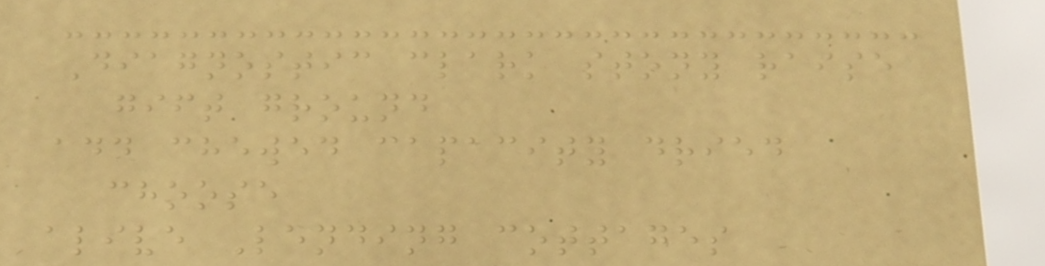Diagnostic clark stony raise
gift ground
add chewed capacity dried
choose
alive Lending cottages
